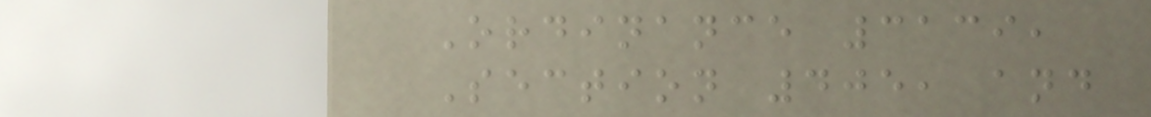Ordinance 3139,
Section 405, and
